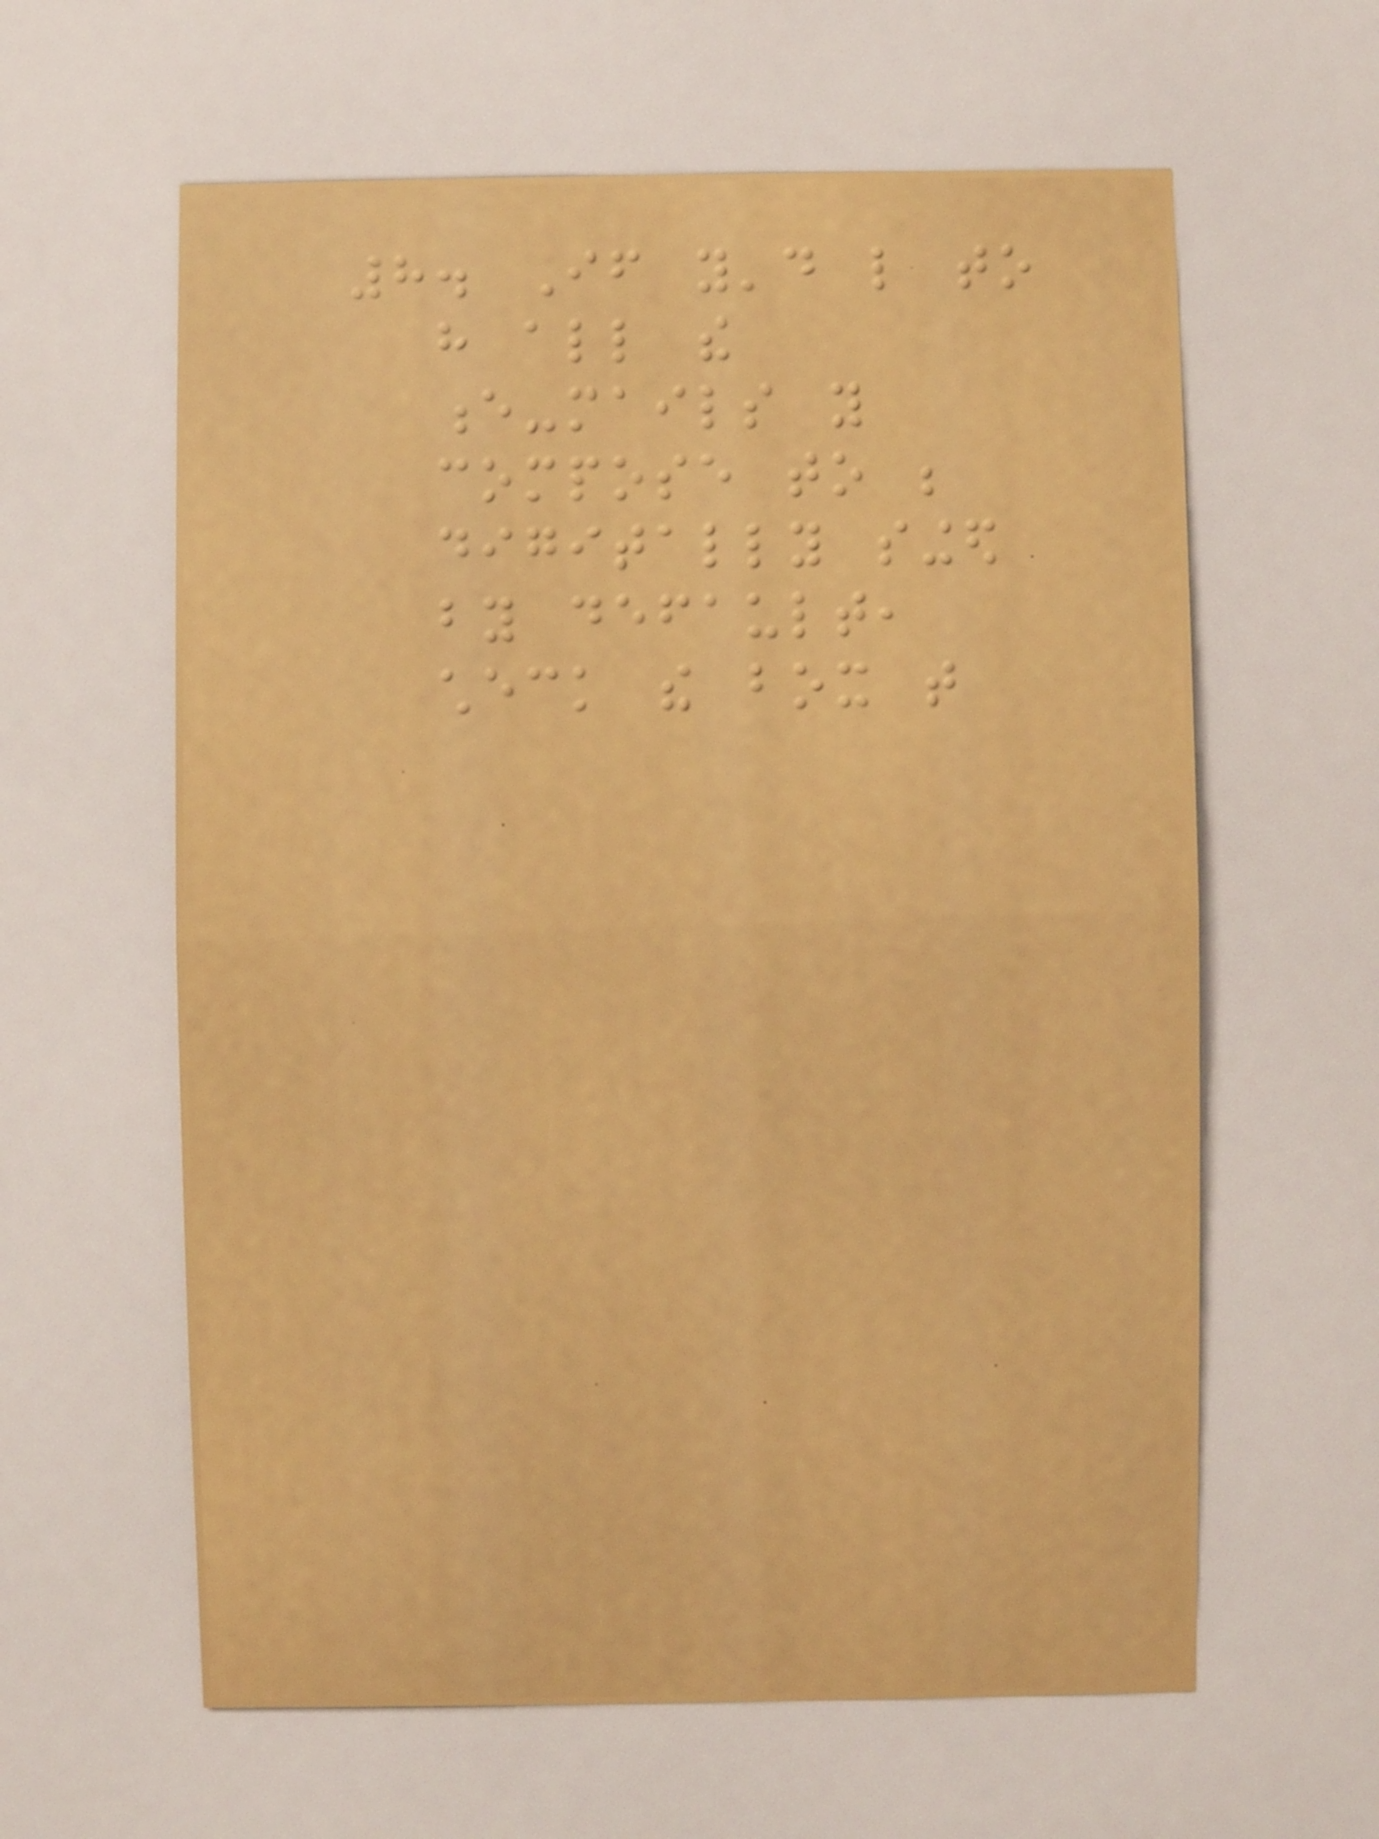8. If you'd like to
have all the
e-mails you
compose to be
digitally singed
by default,
check the box that
